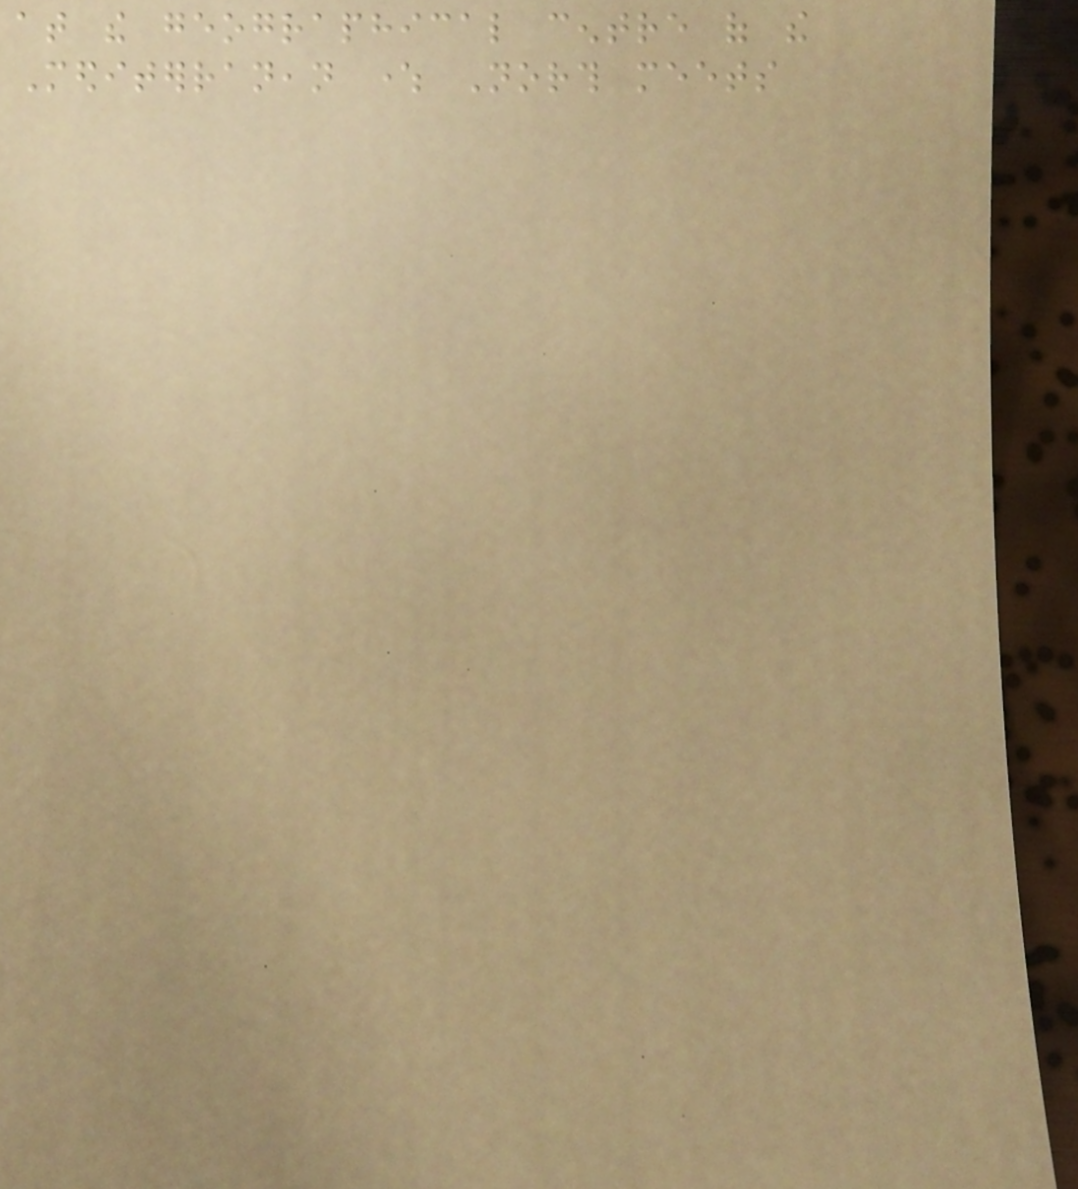at the geographical centre of the
Mediterranean where North meets
